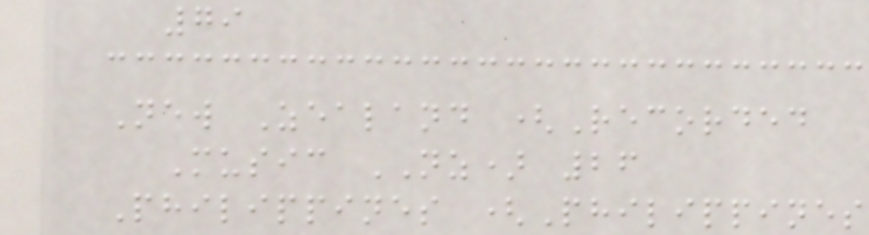79
New Zealand (Recorded
Music NZ) 26
Philippines (Philippines
